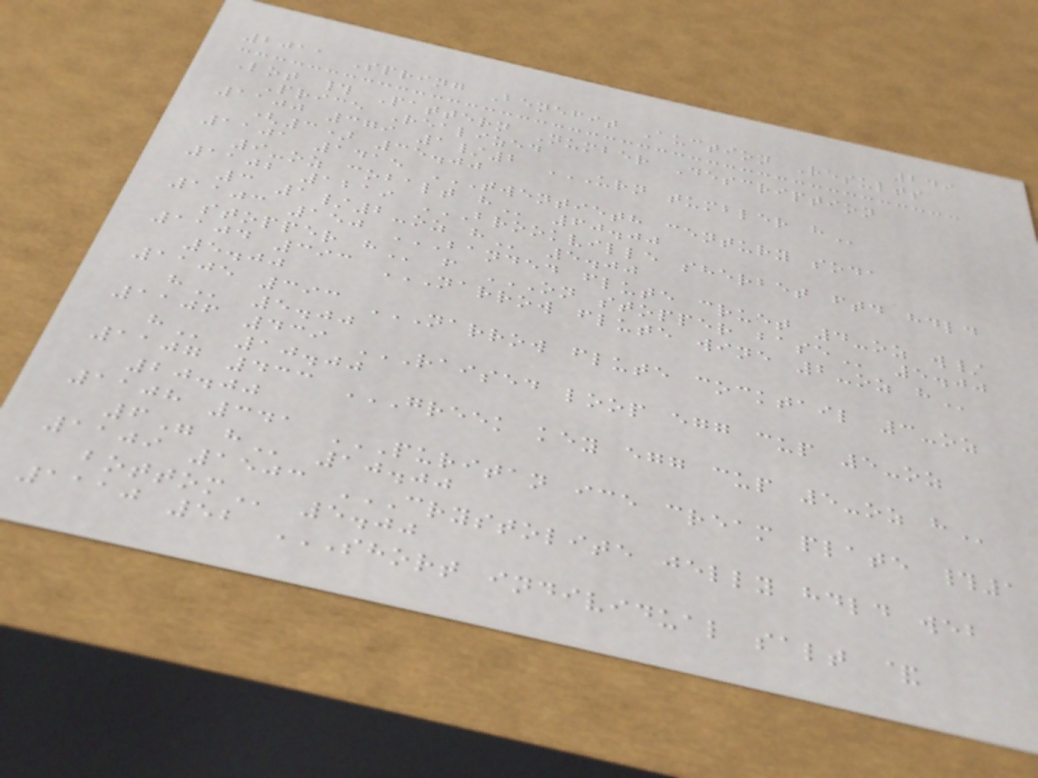249
2011 Spring Benefit Auction Results
Lot # Pattern Number Description
Price Realized
1100 379 1/2 URN TUMBLER H
(3) 35.00
1101 1415 TWENTIETH CENTURY SODA
9-OZ COBALT H 60.00
1102 1219 BROOKVILLE SHERBET FTD HDLD
3 1/2-OZ H 5.00
1103 150 BANDED FLUTE CRUET 4-OZ W/
STOPPER H f ON STOPPER BASE 5.00
1104 393 NARROW FLUTE WINE 2-OZ H
5.00
1105 393 NARROW FLUTE COCKTAIL 3-OZ
H 5.00
1106 439 RAISED LOOP EGG CUP 5-OZ
H 10.00
1107 433 GREEK KEY EGG CUP 5-OZ H
20.00
1108 341 PURITAN ICE CREAM PLATE #1
6" H 10.00
1109 1503 CRYSTOLITE JELLY HDLD WEB
BOTTOM 5.00
1110 52 SHORT INDIVIDUAL SALT &
